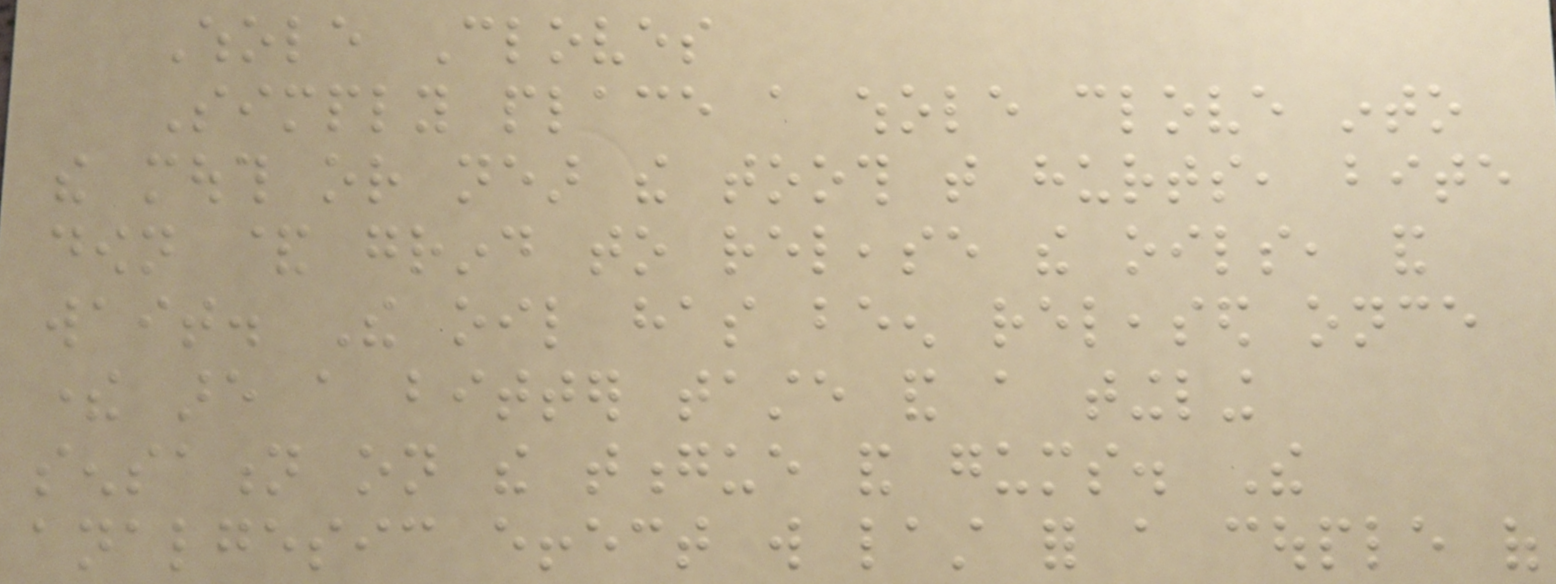Whole Cloves
Simply place a whole clove into
the mouth or near the tooth that hurts, bite
down & grind to release the oils, and
wait. The oil has been released once
there are a bitter taste and a tingling
sensation on the tongue and gums. The
analgesic effect will last for a couple of
